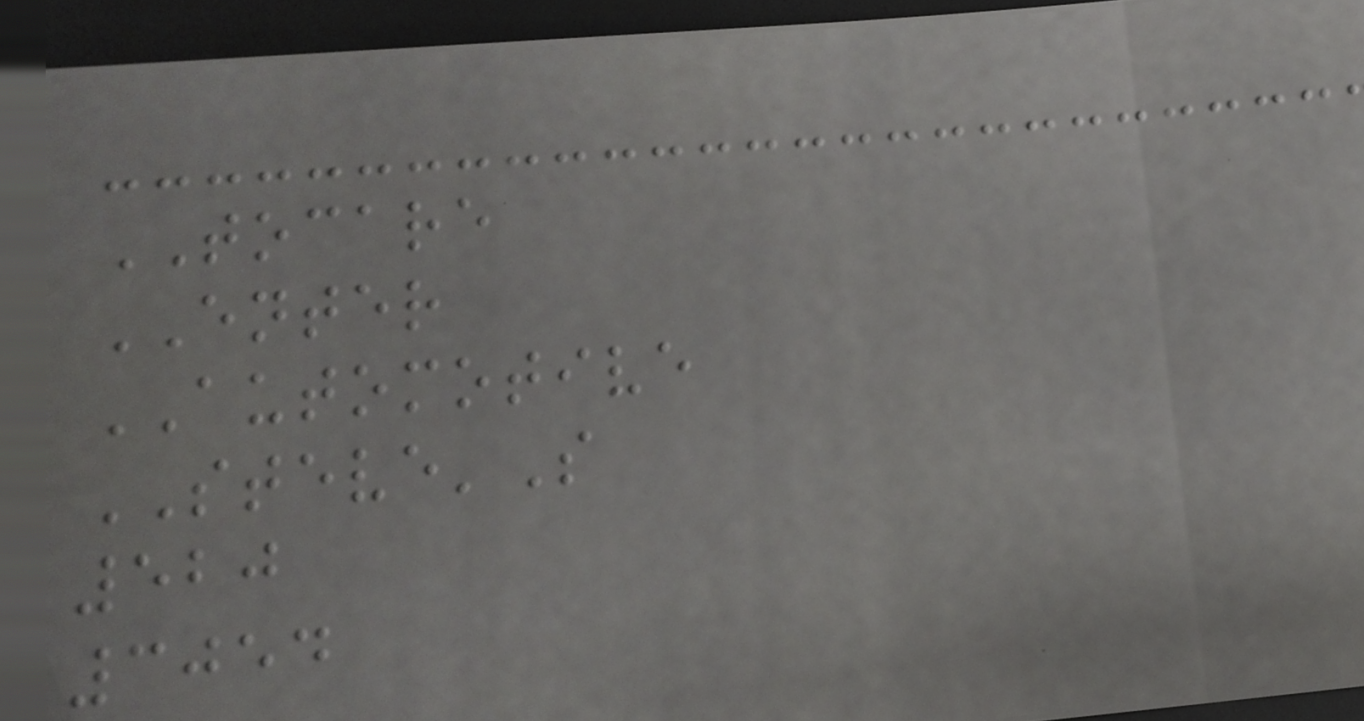TOCARE
ENTER
AUTOMOTIVE
STEVE'S
520
3054
